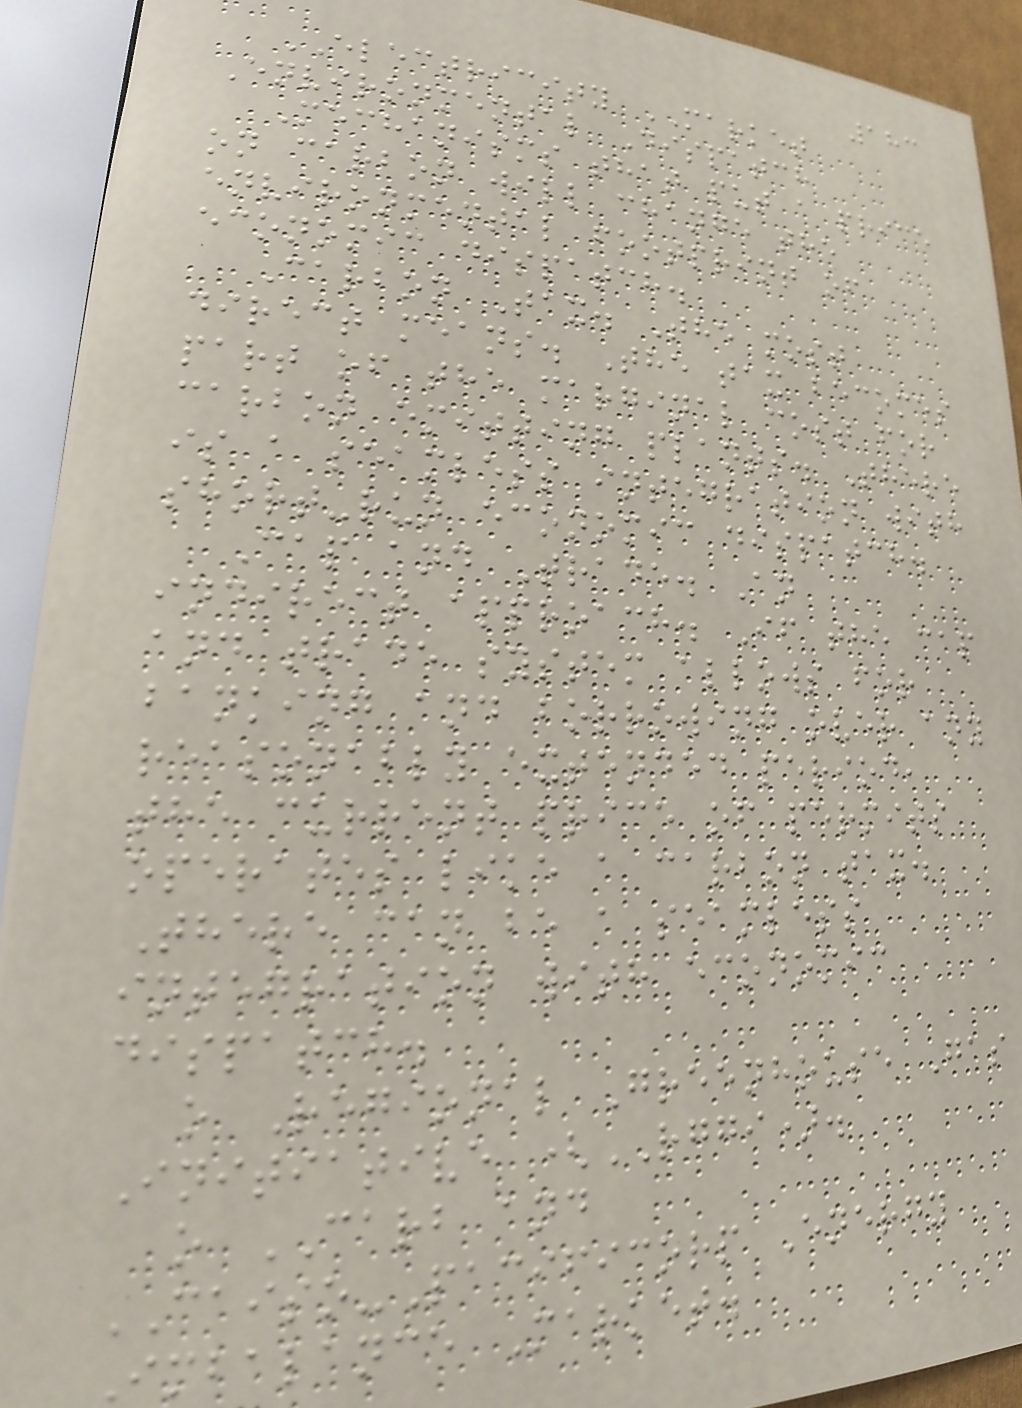183
ELECTRICITY MARKET
Environmental Dispatch
Mechanisms that put a price
on carbon will change the
environmental footprint of
economic dispatch.
Carbon Tax. The most
direct means. The tax becomes
part of the marginal cost for
carbon emitting plants. There
is a seamless integration with
short-run economic dispatch.
Cap and Trade. An
indirect approach. If the cap
and trade system allows for
banking and borrowing over any
reasonably extended period,
the current price of permits
operates like a carbon tax.
There can be a seamless
integration with economic
dispatch.
o Regional Greenhouse Gas
Initiative (RGGI).
o CARB and
CAISO-Pacificorp Energy
Imbalance Market.
